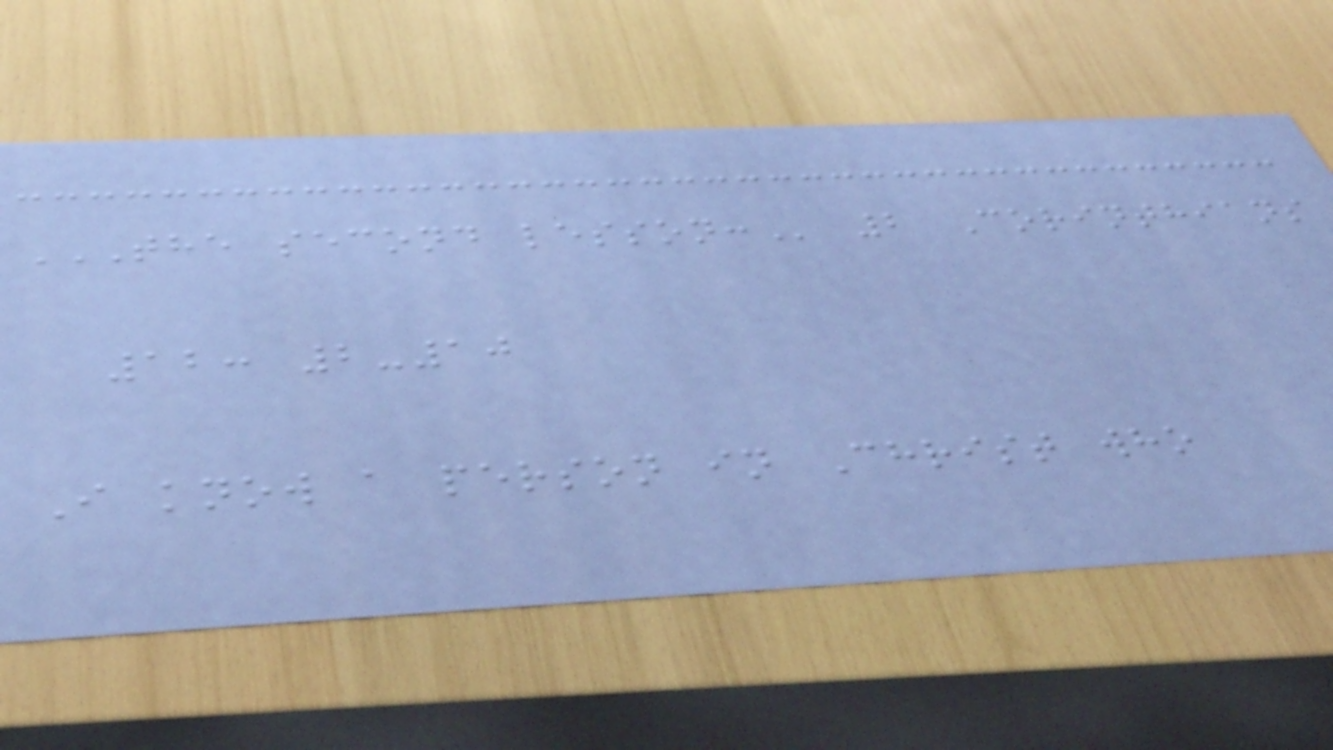THE SECOND LESSON: 2 Corinthians
12: 2-10
I know a person in Christ who
